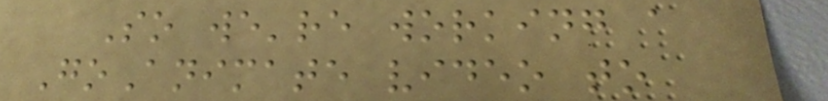So we're working a
GoAnimate video to
